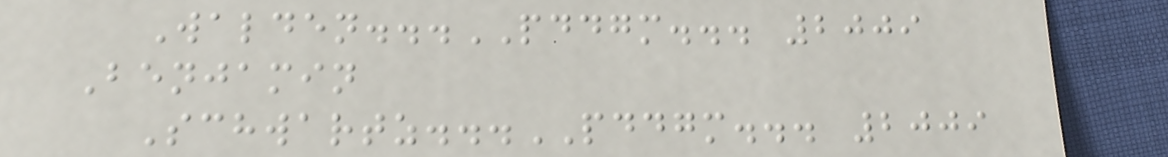Walden...PDDGM... 2009
Benjamin
Schwartz...PDDGM... 2009
